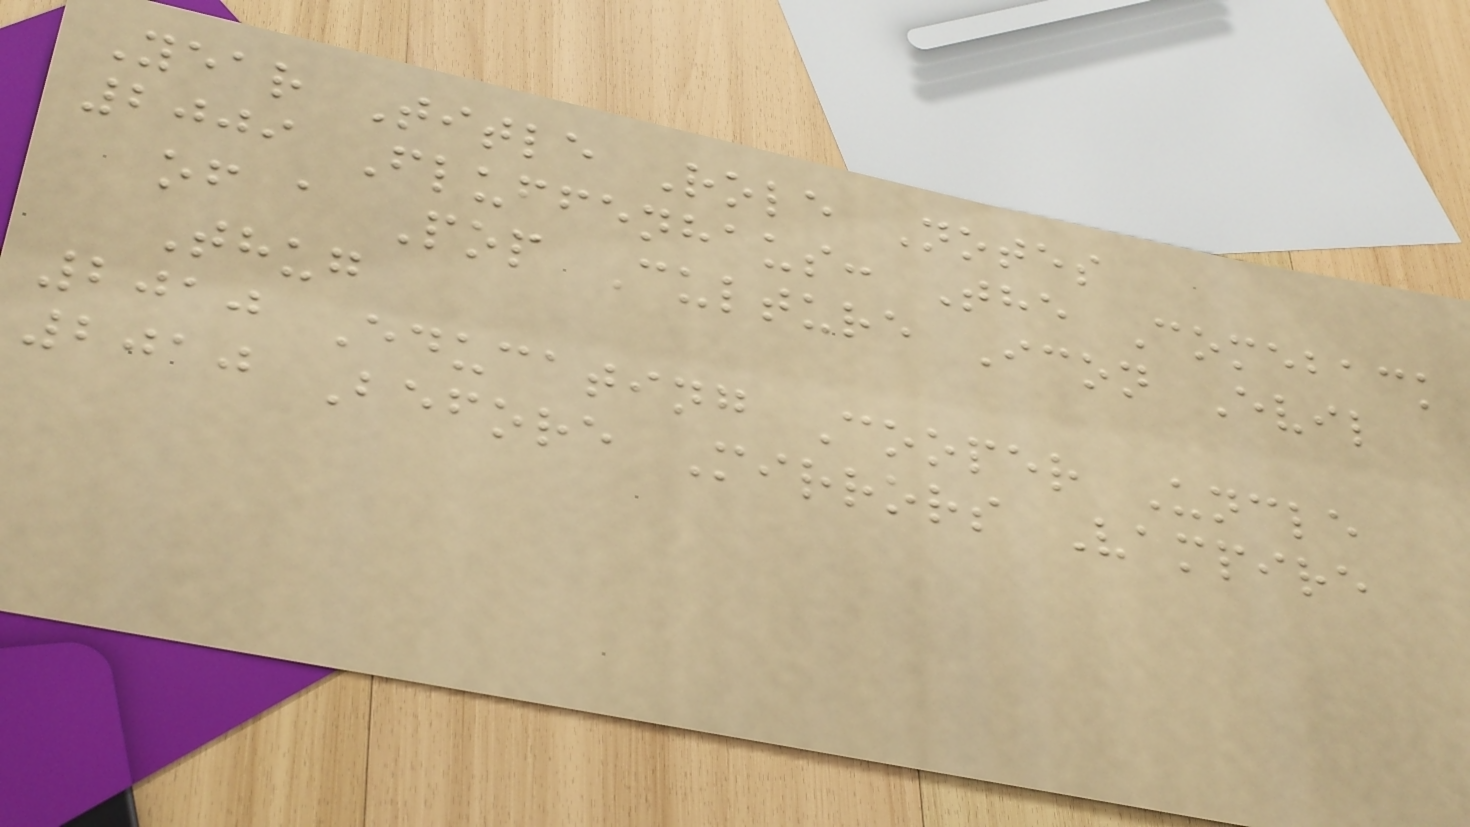Year Title Role Notes
2009 Fluffenhaus: The Comeback
of a Pop Culture Icon Evil
Thug
2010 Educating Cooper Uncle
2010 Before Mirrors Vampire
